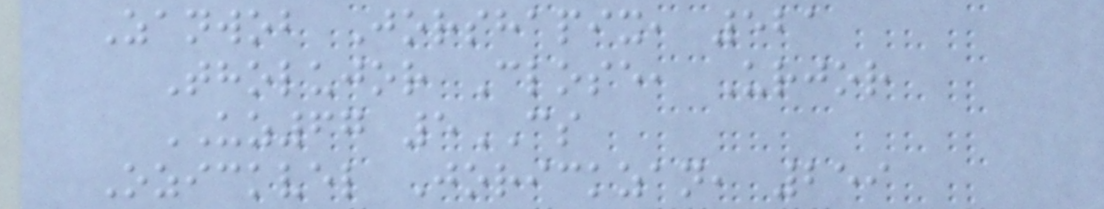Zanwob Jorshapix, 521
Tholujor Close, Urjor
UZ67 5CS
Ozickvel Jorickzan, 259
